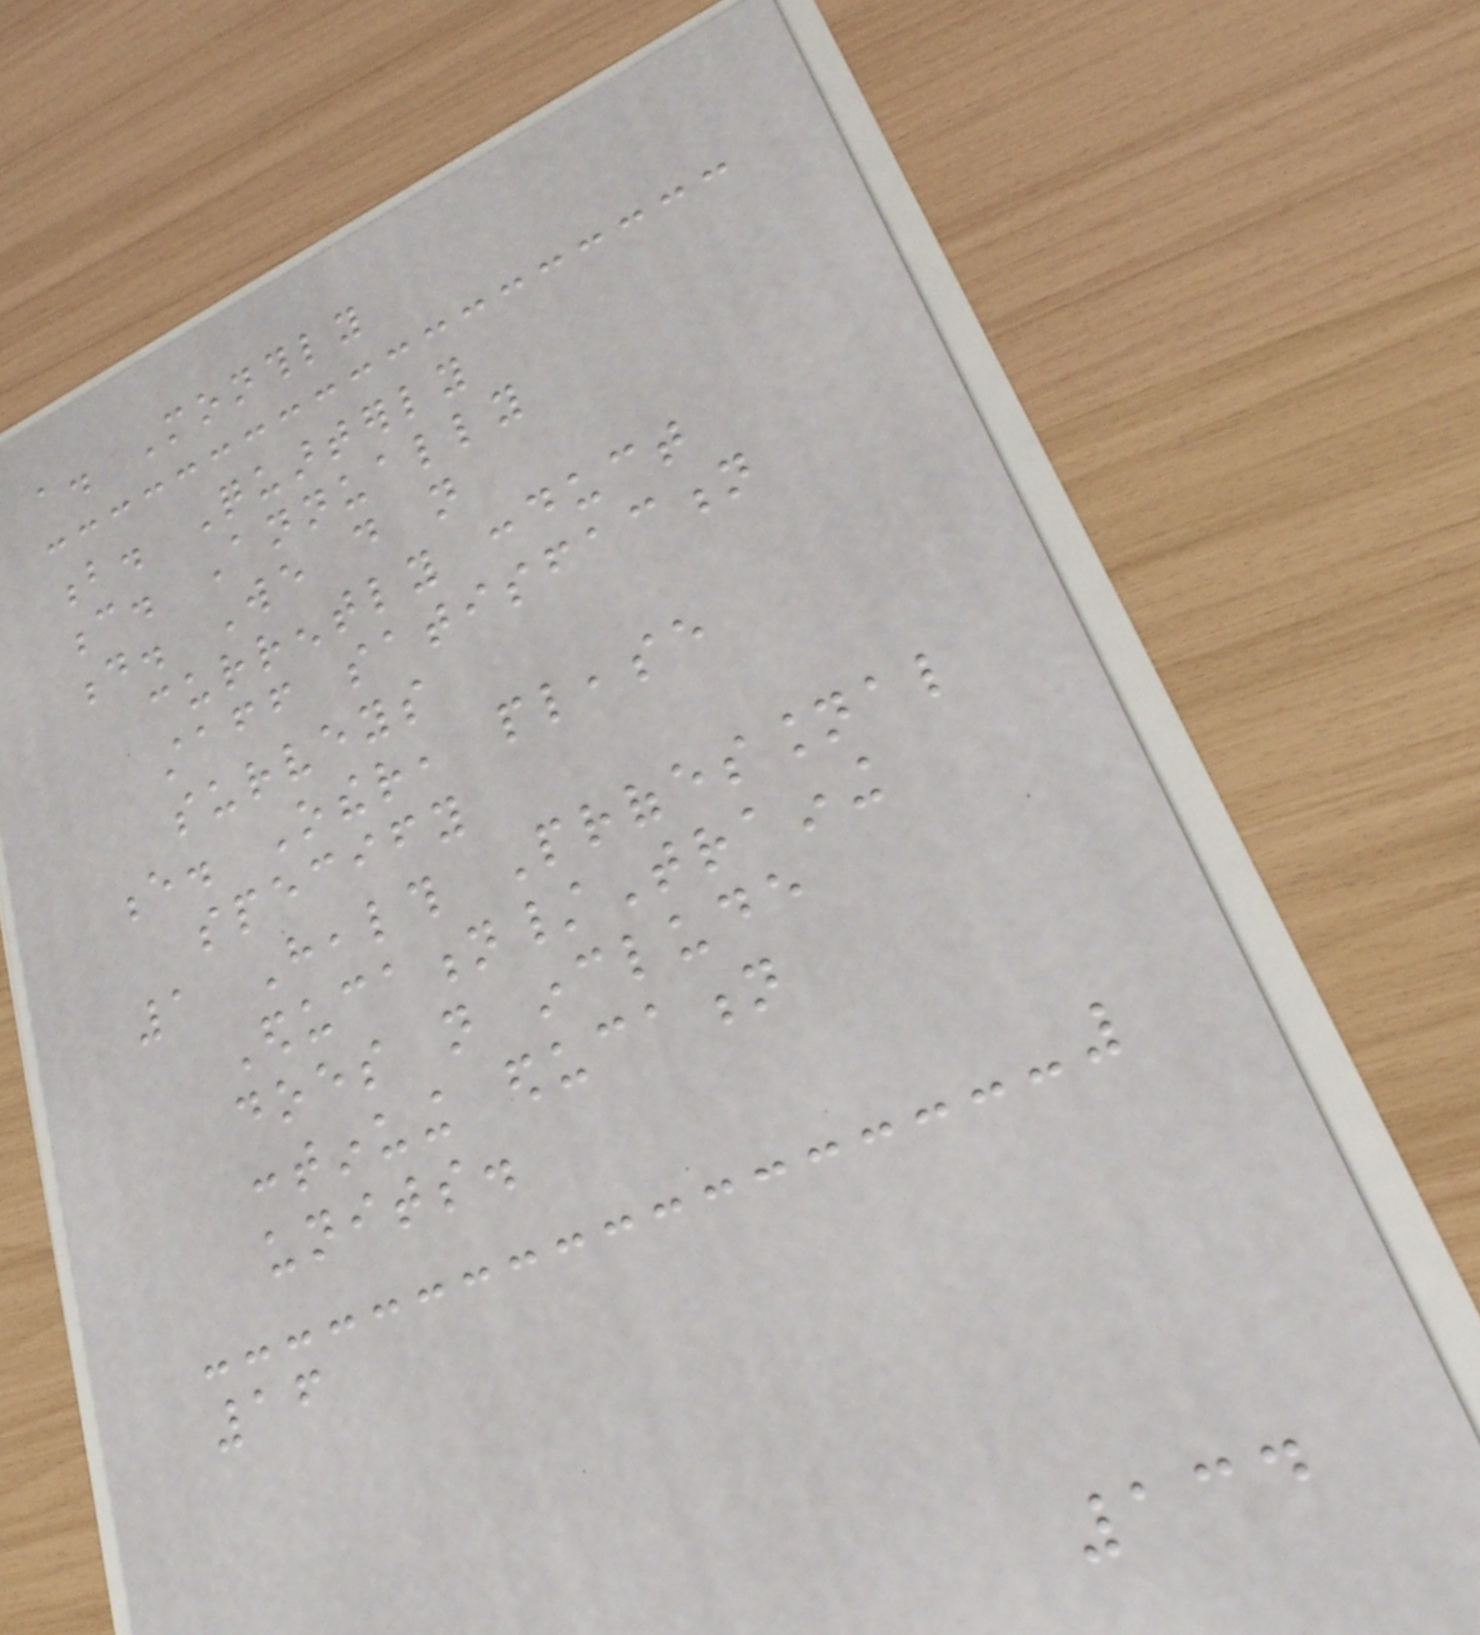a. Monthly
b. Quarterly
c. Annually
d. We do not
currently conduct
staff satisfaction
surveys
e. Other, please
specify
1 Health Professional
Education/Training
does not include
continuing education
units.
16
134
